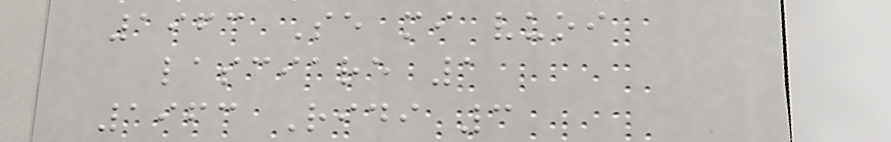1963 Se mi vuoi
lasciare 1
1963 Ridi 3
